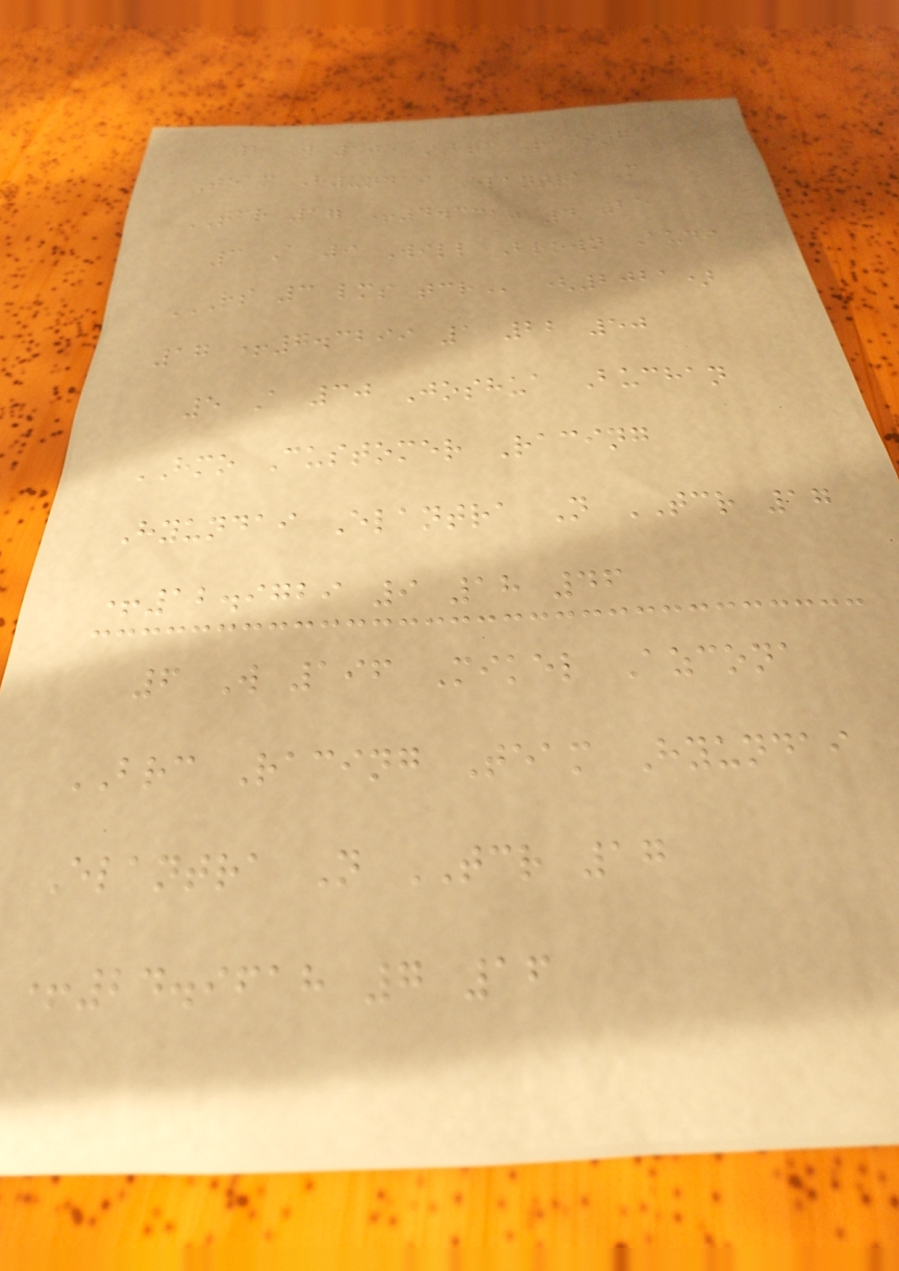2 W 105 BRC Racing
Team Hyundai Elantra N
TCR 17 +4.3310 4 25
3 A 9 Will Brown Audi
RS 3 LMS TCR (2021)
17 +7.3299 1 22 50
5 A 30 Joshua Buchan
HMO Customer Racing
Hyundai Elantra N TCR 17
+12.9729 9 18 46
6 W 196 Mikel Azcona
BRC Racing Team Hyundai
Elantra N TCR 17
+24.9618 7 16
